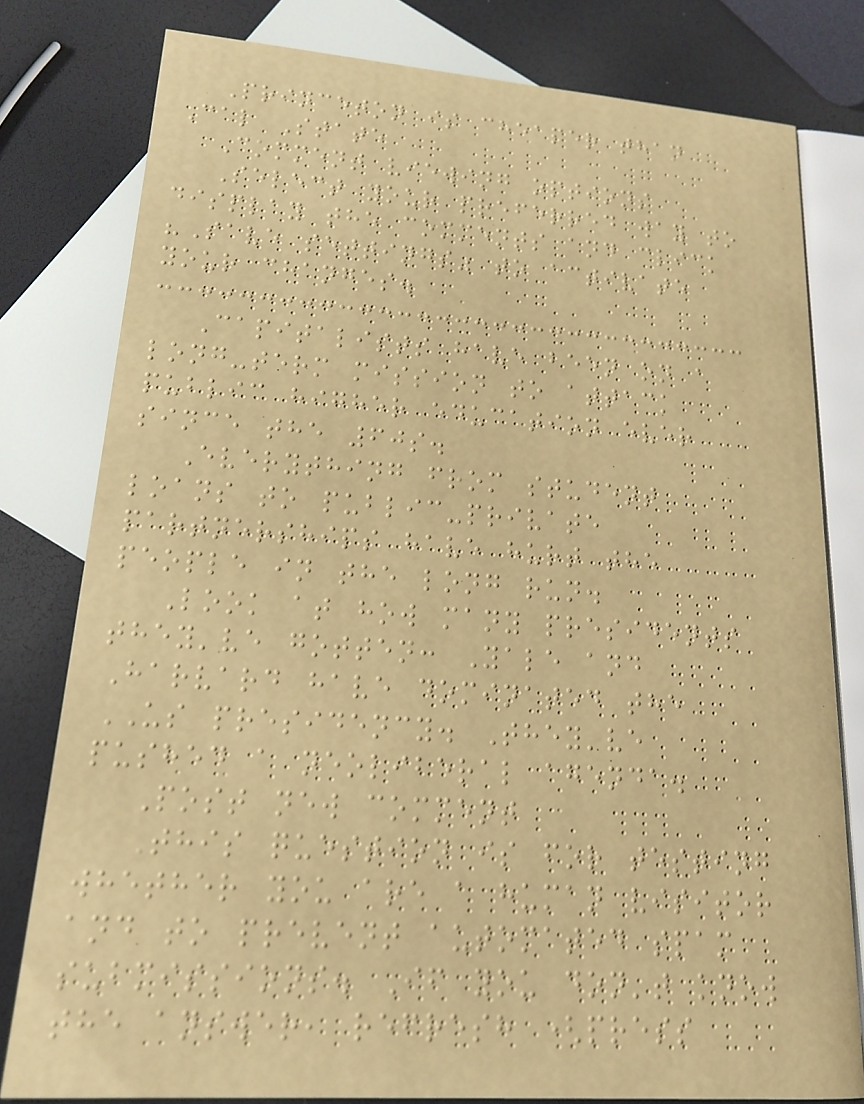Princeton is cheaper than
Cal State
Comment viewing options
Select your preferred way to
display the comments and click
"Save settings" to activate
your changes.
Capitalists have been on a
long-term mission to attack
public higher education ever
since the 60s.
Everything from student
loans to public-private
partnerships have hurt the
people in the long run.
Look at how many presidents
they've gotten: Yale and
Harvard have dominated the
US presidency. They've
pushed a neoliberal agenda.
Post new comment
This question is for testing
whether you are a human visitor
and to prevent automated spam
submissions. If you don't know
the answer, refresh (press
